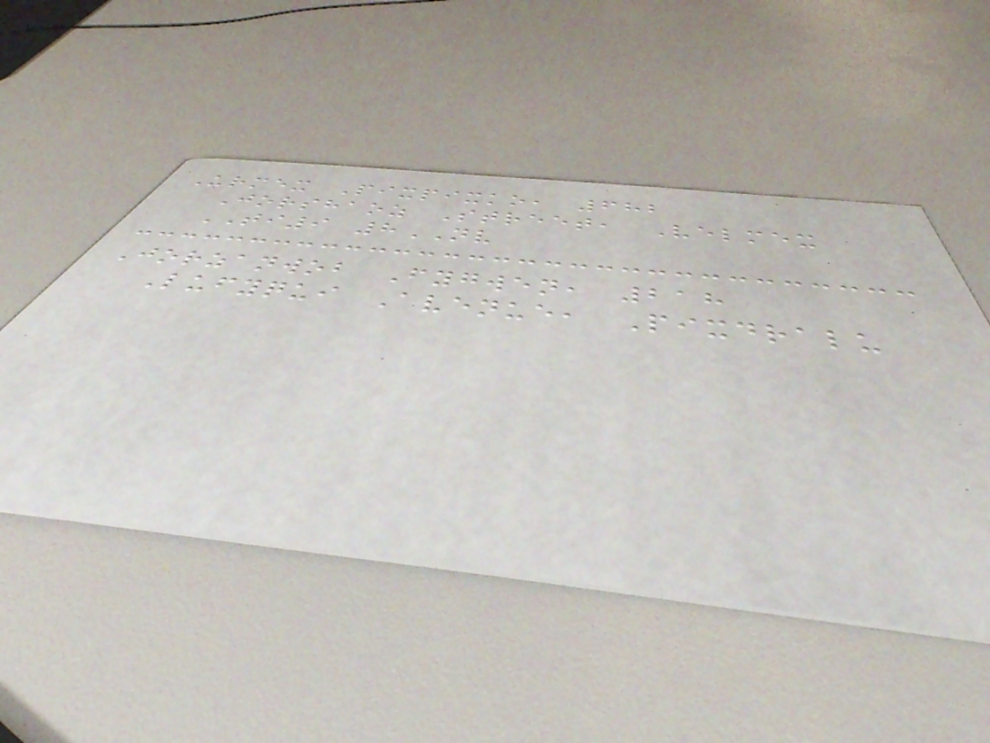Urmex Pixpixko, 682
Jorshaoz Street, Velmex
TI9 8NV
Jorzanwob Fygwen, 218
Lufyqui Avenue, Pixdralu
